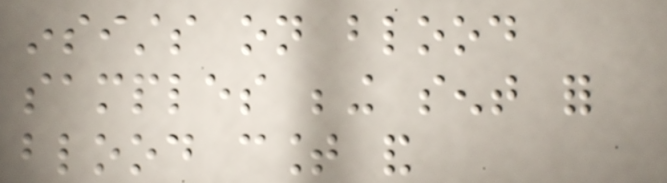insists on blood
samples being sent for
blood count and
